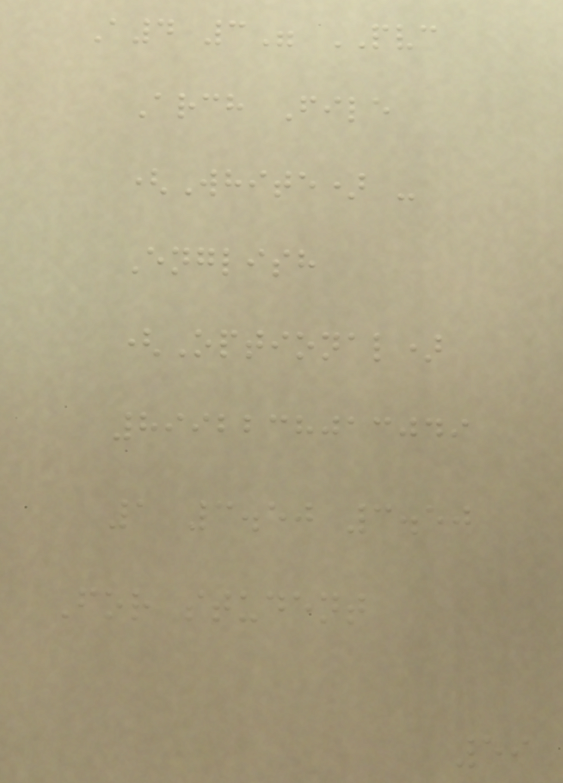A4 3" PVC
Arch File
(White) -
English
(Optional)
8992238013049
1 3.50 3.50
For student
59
